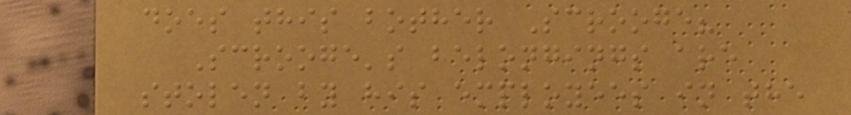does this bother Scrooge?
Scrooge's belongings are
stolen by his employees in the
